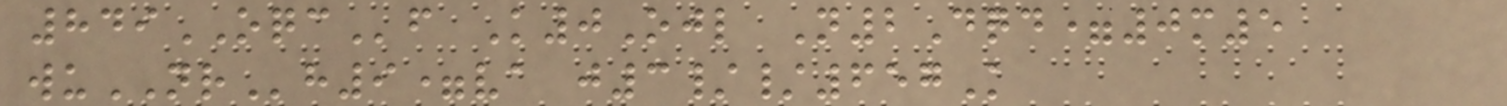849OQCf K0Ojl N2Dqd=0m5
wuNRh9=va j3//657K
